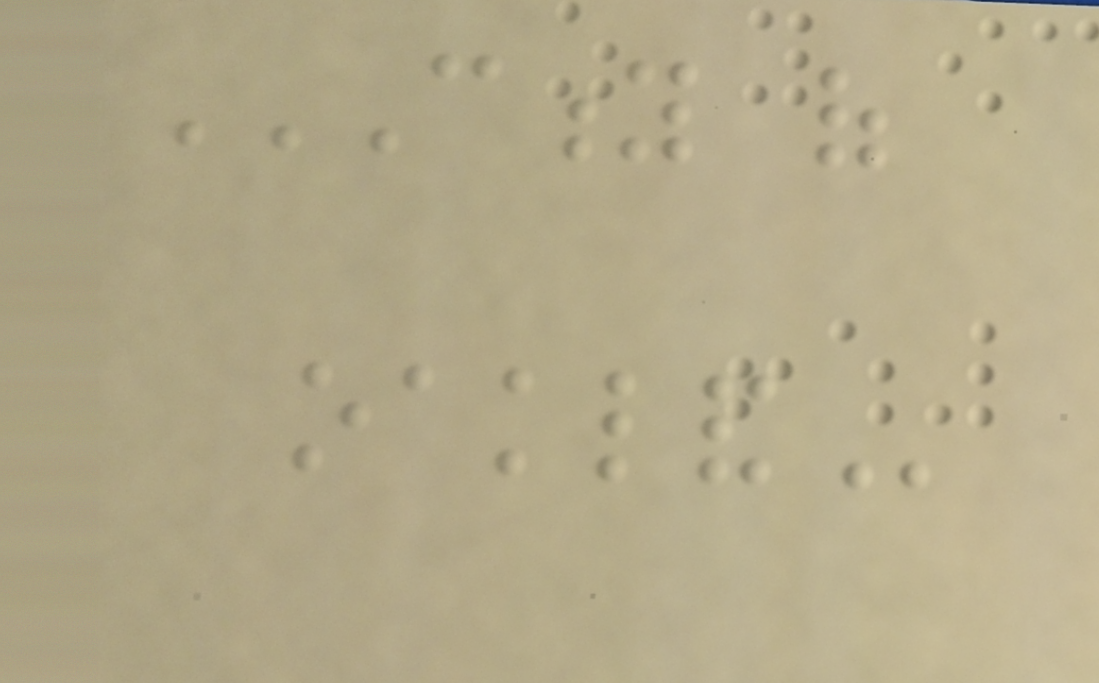CITY OF
OAKLAND
